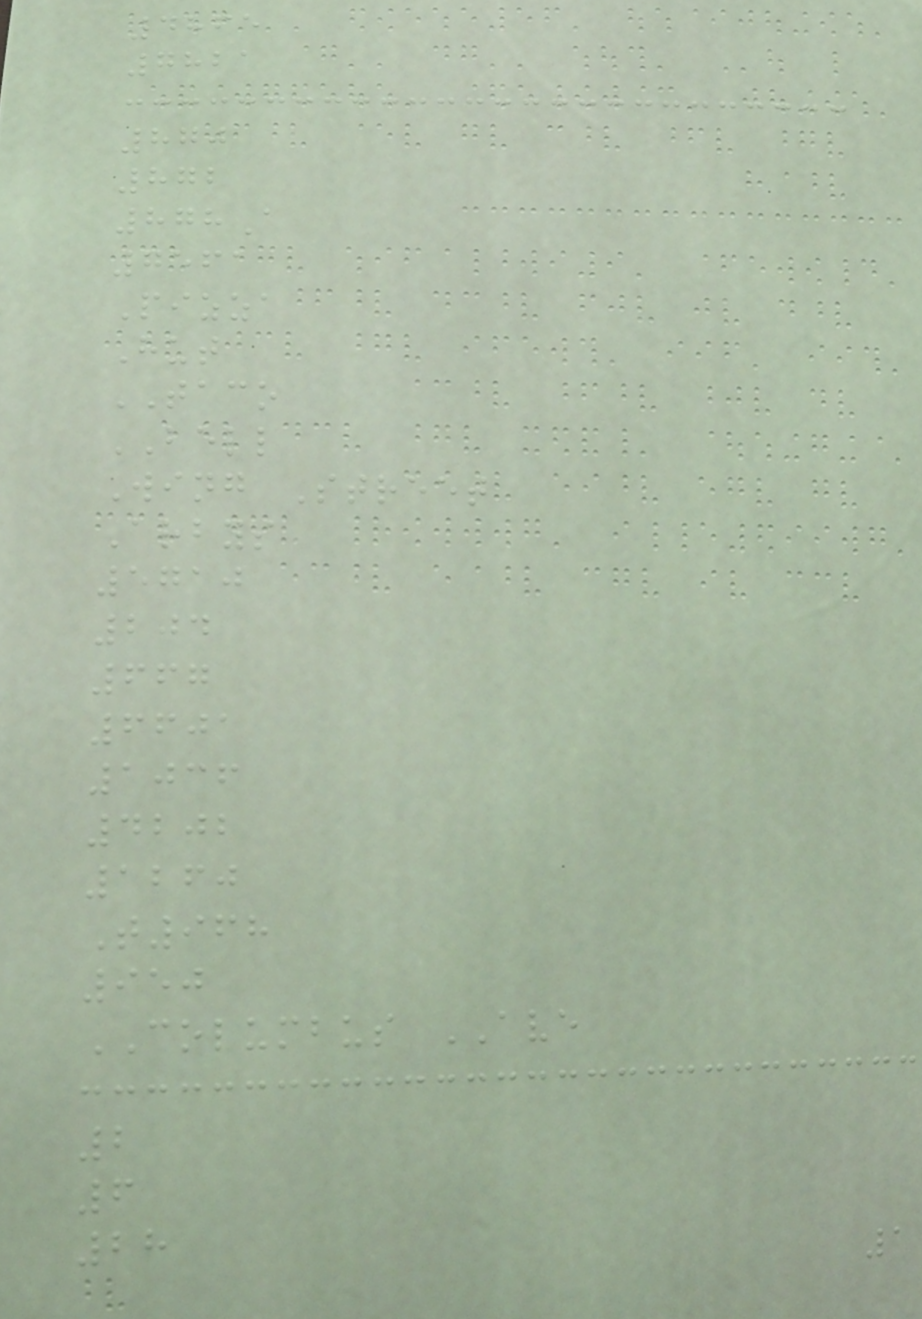4865
7821
870
872
878A
7561
Pizza
Hut
TACO
BELL
Wing Street
Arbys
5710
204
667
6601
1036
4202
1260
T968
950
COLUMBUS AVE
2
6
28
1
